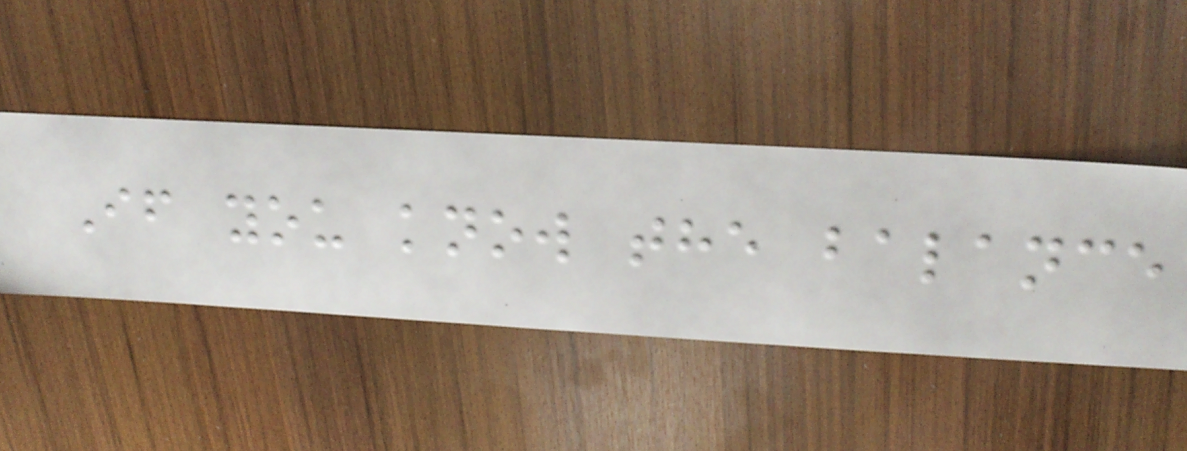If you know the balance
